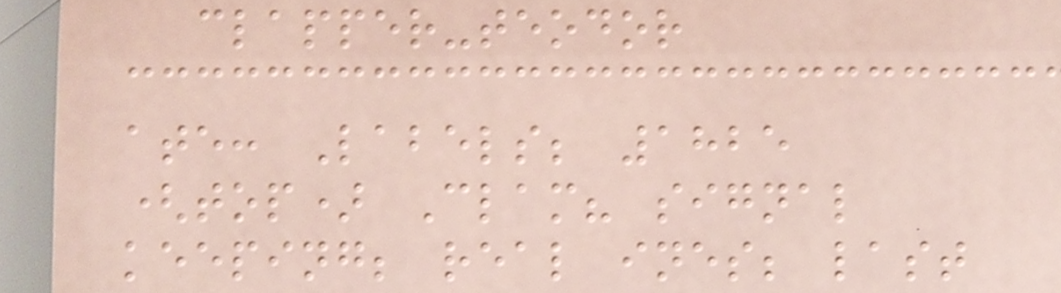clapper-teodor
ate: Labels; 1825
(top) Clam? signal
keeping; real ines; last
